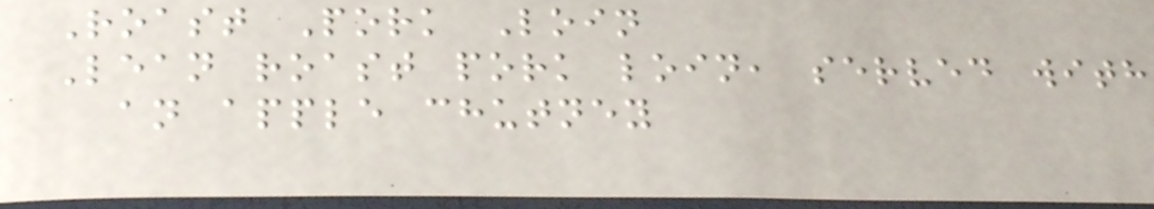Roast Pork Loin
Lean roast pork loin, served with
an apple chutney
